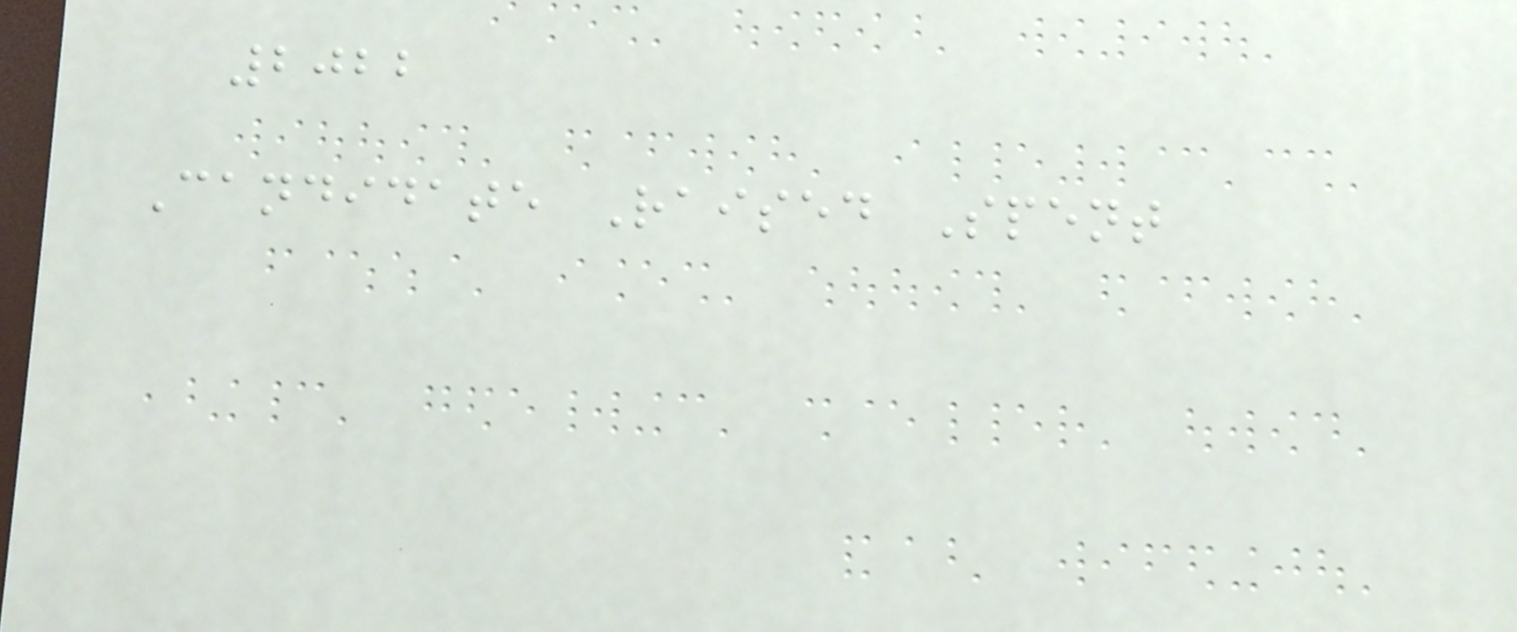2022
Candidate Raised Spent
